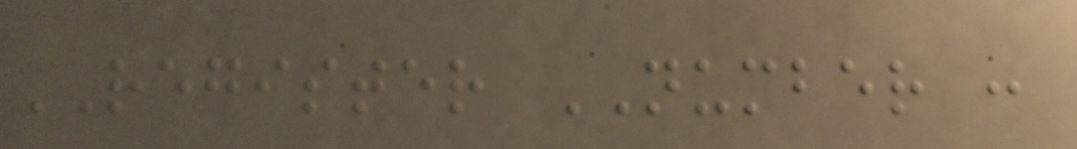REGISTER NUMBER :
